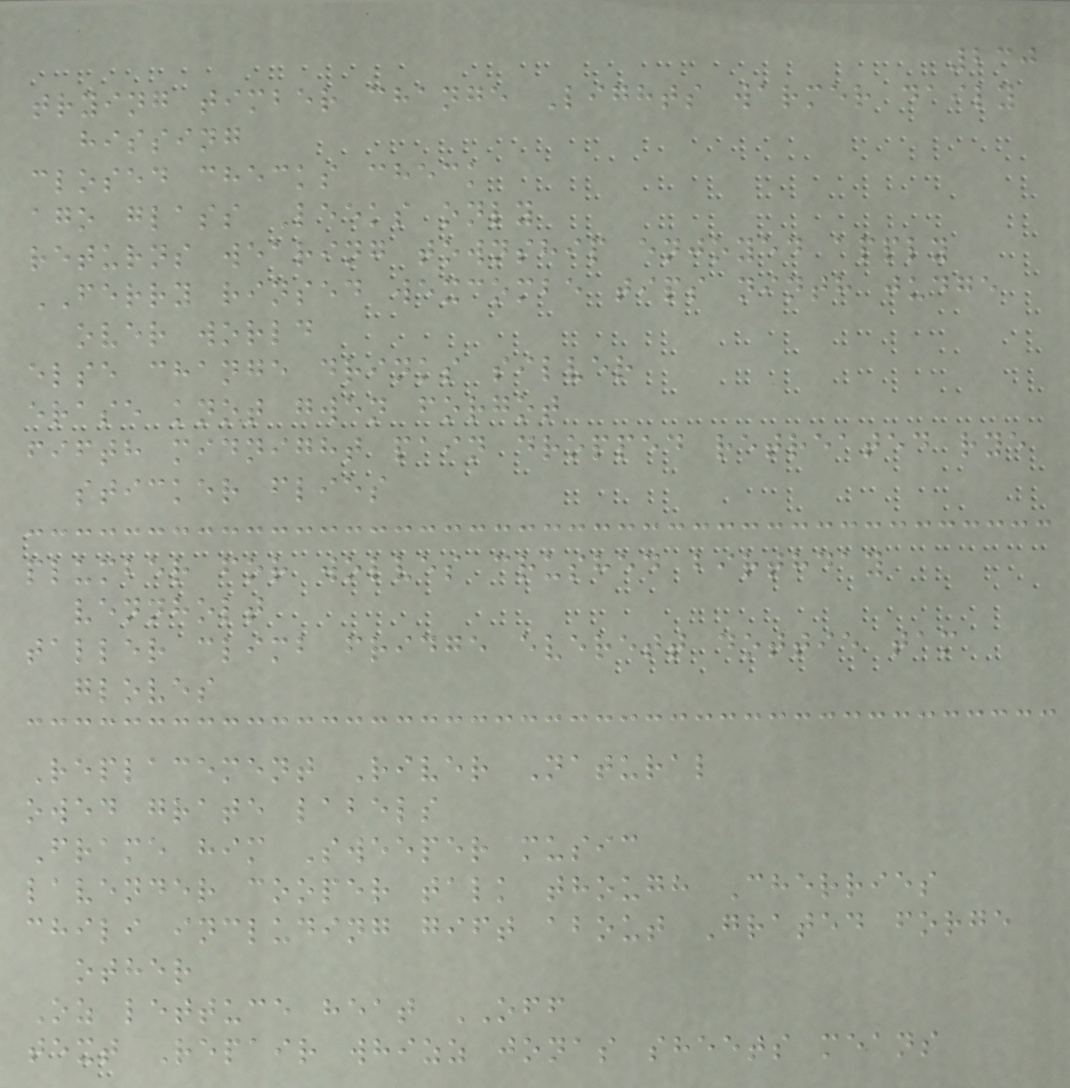230
trying timber change Lights warmer daily
hissing
closed checks check
ago glass Leeks only
returns wearing township enjoyed apply
FERRY rinsed wexcombe tips ninth judge
over world
else change drinks silver
erase knot gwen forgot
fifth midnight pain dropped retreated rye
sticker flies
plumber for wolves crushed birthday
vennholt
taller climb fridge everett dottie tam
gloves
Replacement River Natural
owed grate labels
Frame him Sweeper music
lavender cooper talk though Cherries
chili including gift about Grated forge
other
Oz lettuce heat OFF
text Repair whizz jonas sheets means
